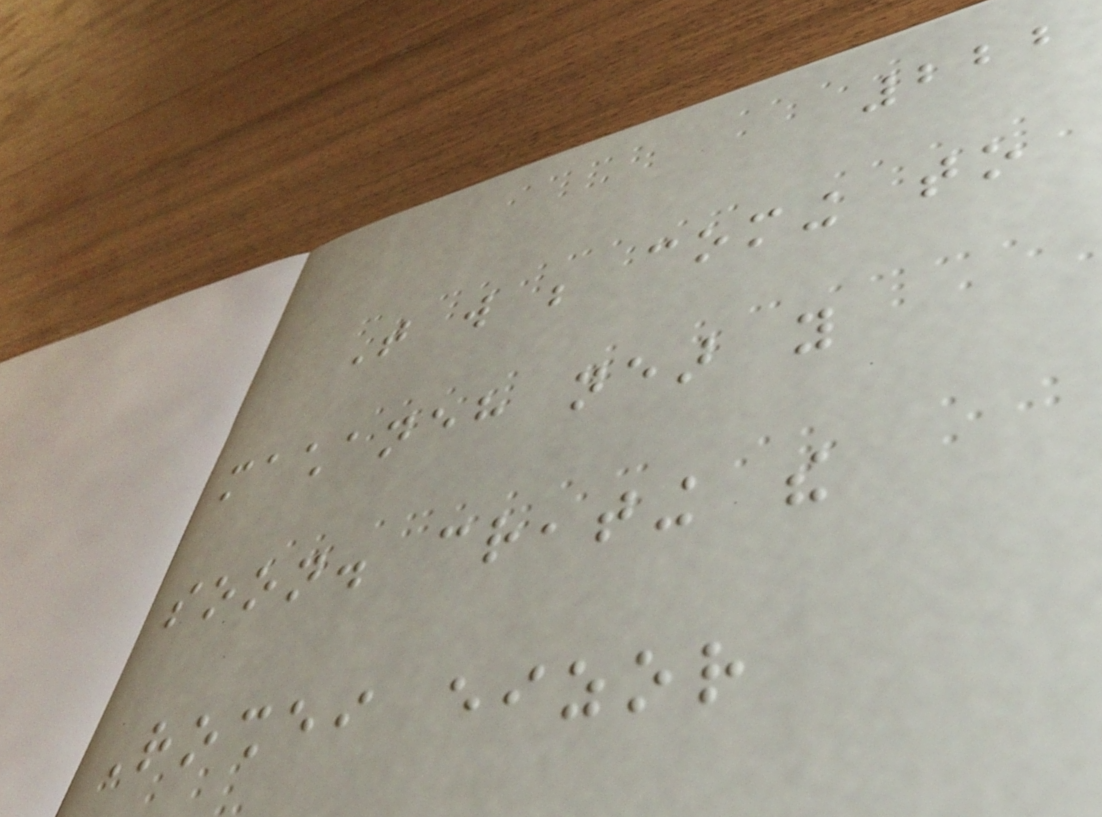222
That will be coming to
machaneh near you
soon. creating the
Roshei eizor
